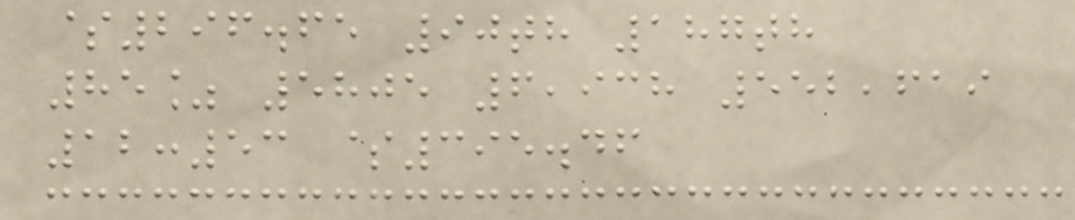$296.65 90th 187th
85% 5805 6,938 552,619
12:53 $395.46
